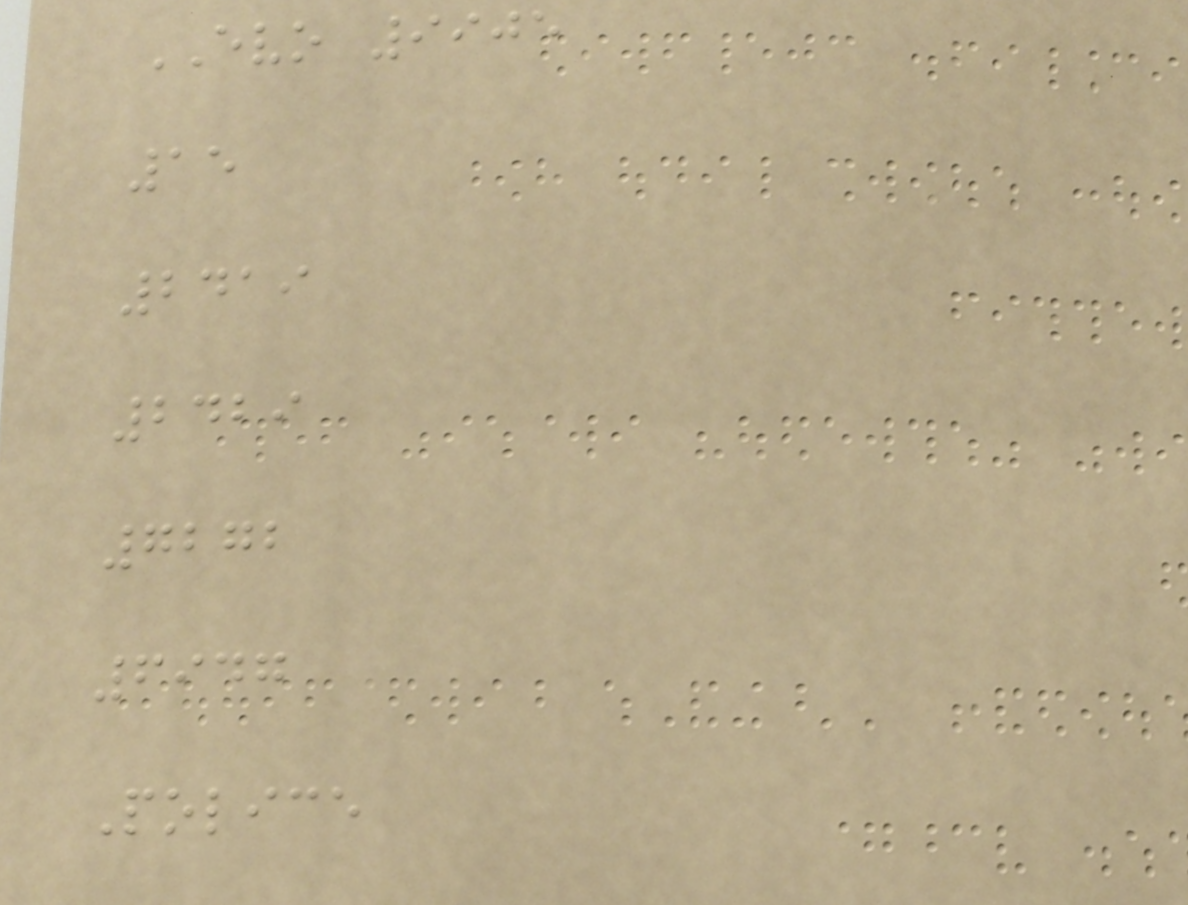EVO 9905
15
2419
2429
7272
6947
Police
